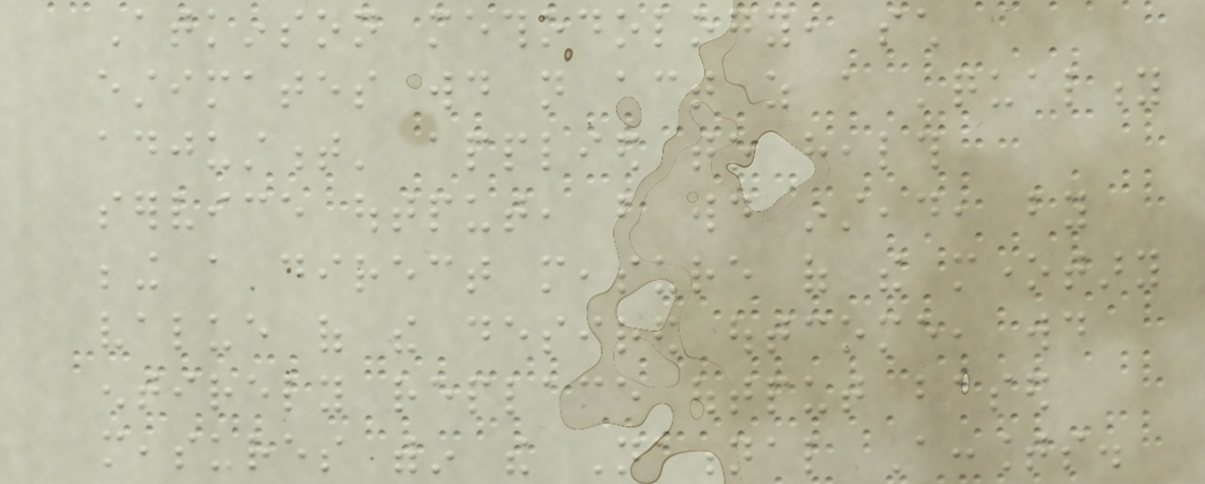Atkinson methodology, such
estimates would not act as a 'quality
adjustment' applied to health
service output, but would instead, by
being a direct measure of the monetary
value of the desired outcome, would
entirely replace output based
measures within the National Accounts.
